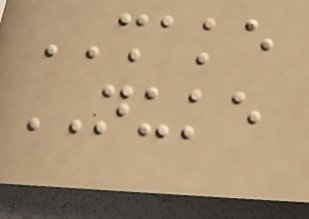SHAKE
NUKE
